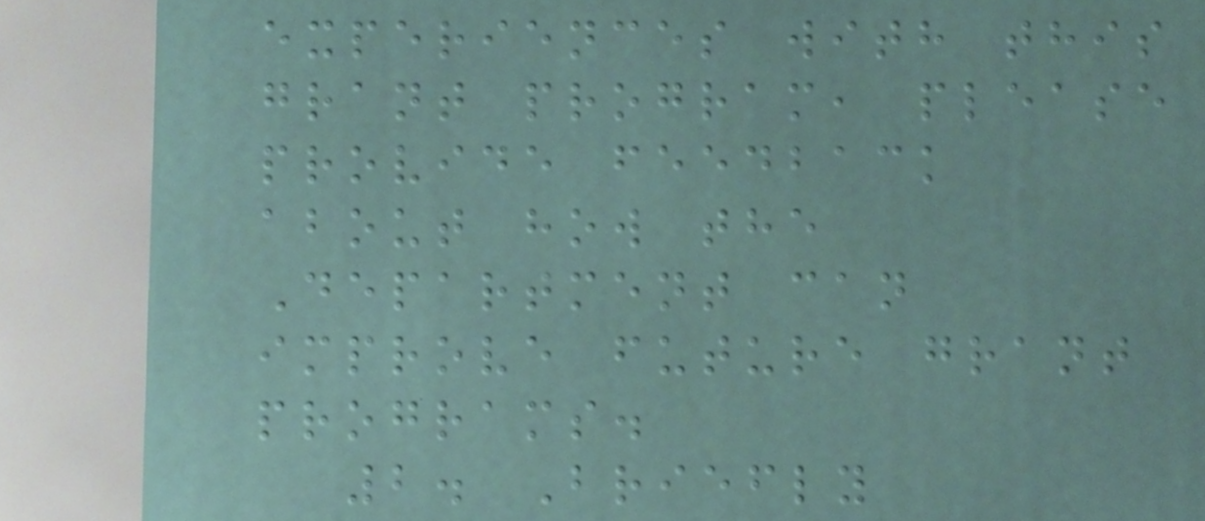experiences with this
grant program, please
provide feedback
about how the
Department can
improve future grant
programs.
2. Briefly
